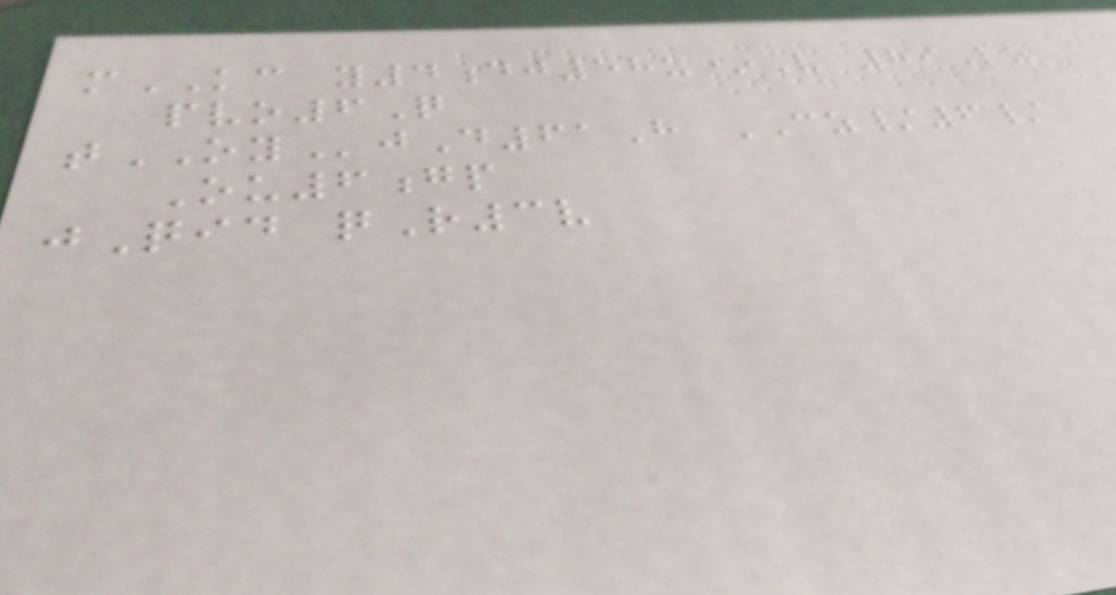mKC y4dj58u*V 89Lz
pvo6Q
tOYjD61H CZ/6/
Ou6gp
jQid qR3v
